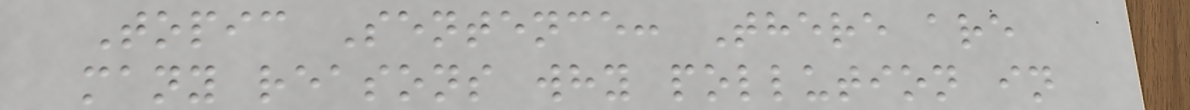Topic Sentence: There are
many reasons why pollution in
